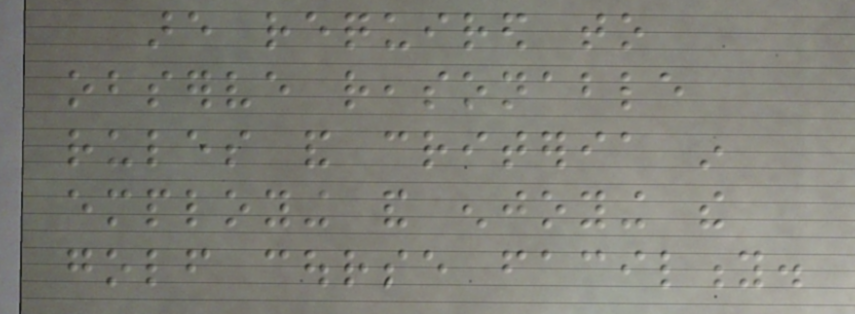are required to
observe reasonable
rules and criteria in
employing and enjoying the
golf course facility.
